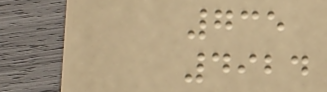735
4924
